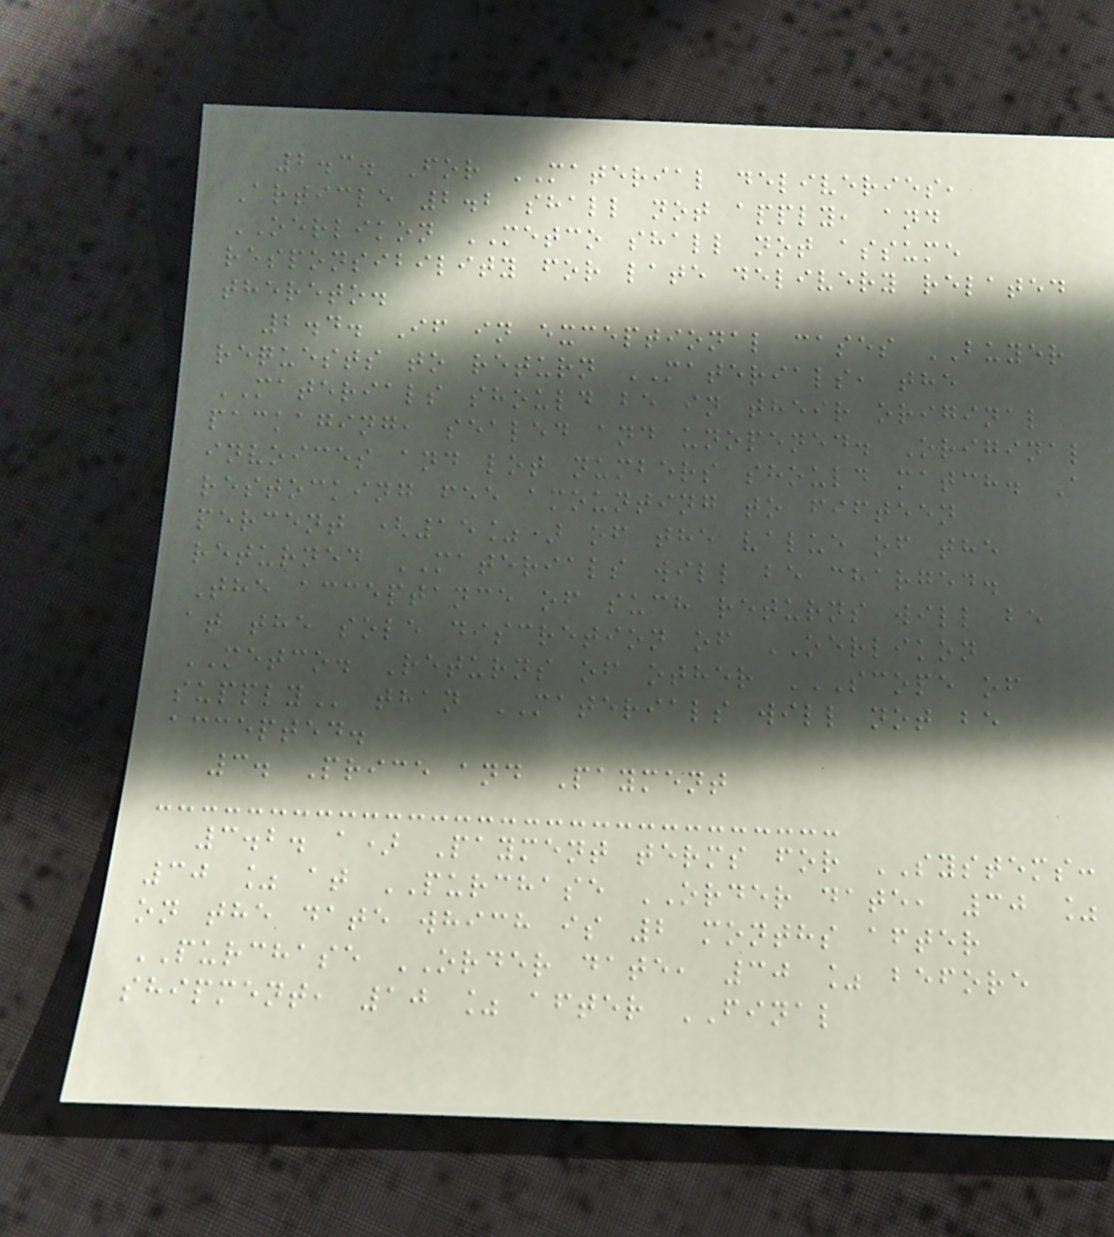2.3. For MATERIAL deliveries,
Article 2.2 shall not apply, and
OERLIKON METCO shall not assume
responsibility for late delivery related
thereto.
2.4. If in exceptional cases BUYER
requests to return MATERIALS, the
MATERIALS should be in their original
packaging, sealed and unopened. Original
invoices and lot numbers should match. A
restocking fee amounting to fifteen
percent (15%) of the value of the
returned MATERIALS will be charged.
The acceptance of such returns will be
at the sole discretion of OERLIKON
METCO. Returns of other SCOPE OF
SUPPLY than MATERIALS will not be
accepted.
3. Price and Payment
3.2. a) Payment terms for SYSTEMS:
30 % at PURCHASE ORDER date, 30 %
on the date which is 2 months after
PURCHASE ORDER date, 30 % before
shipment, 10 % after FINAL
